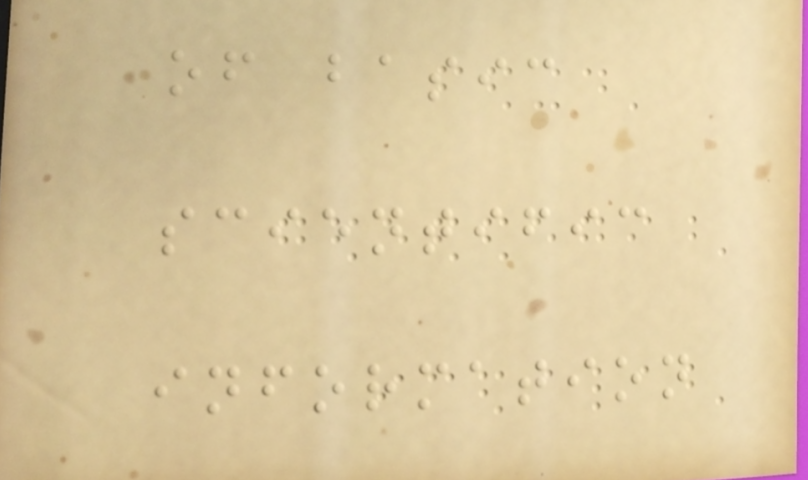of basic
scientific
information
